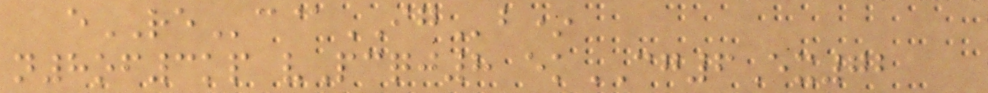eREc@IGb*
n8of3kp vPcqj8 ekCG6Ex72
